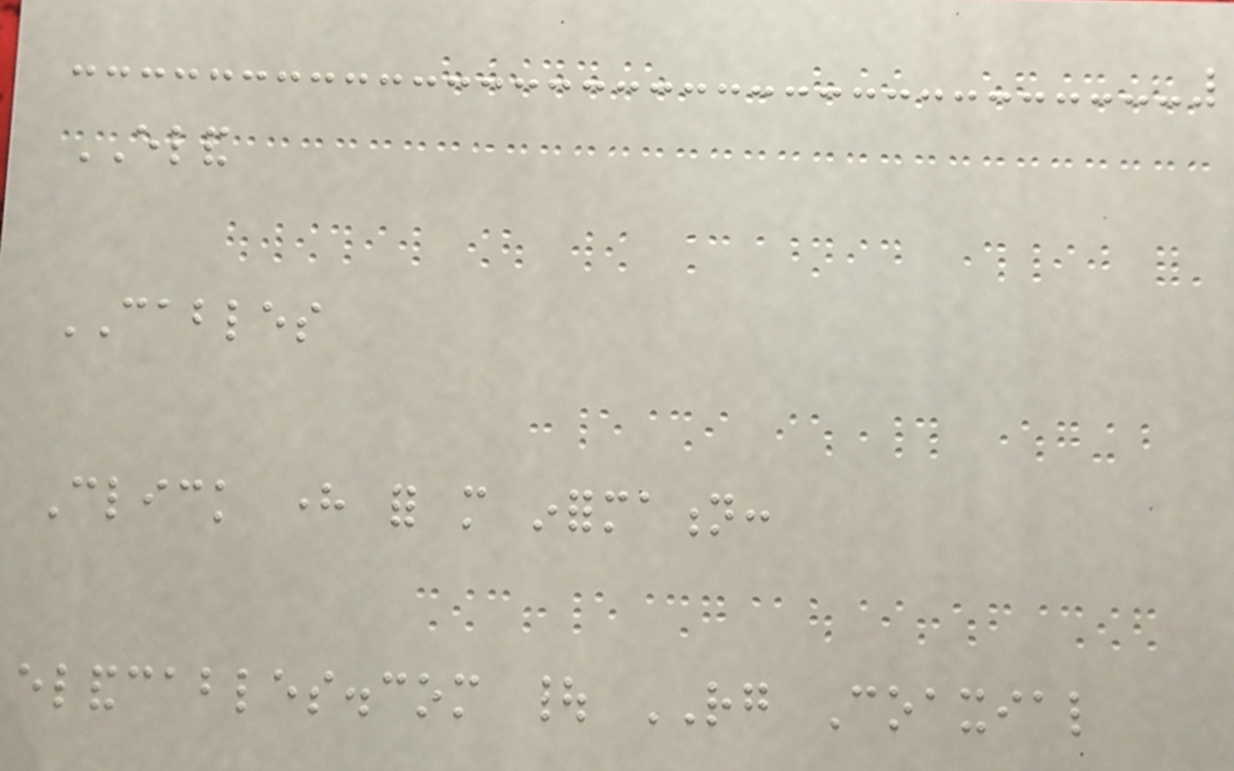ELAND
CABLES
Click here for more information:
elandcables.com | RG Coaxial
